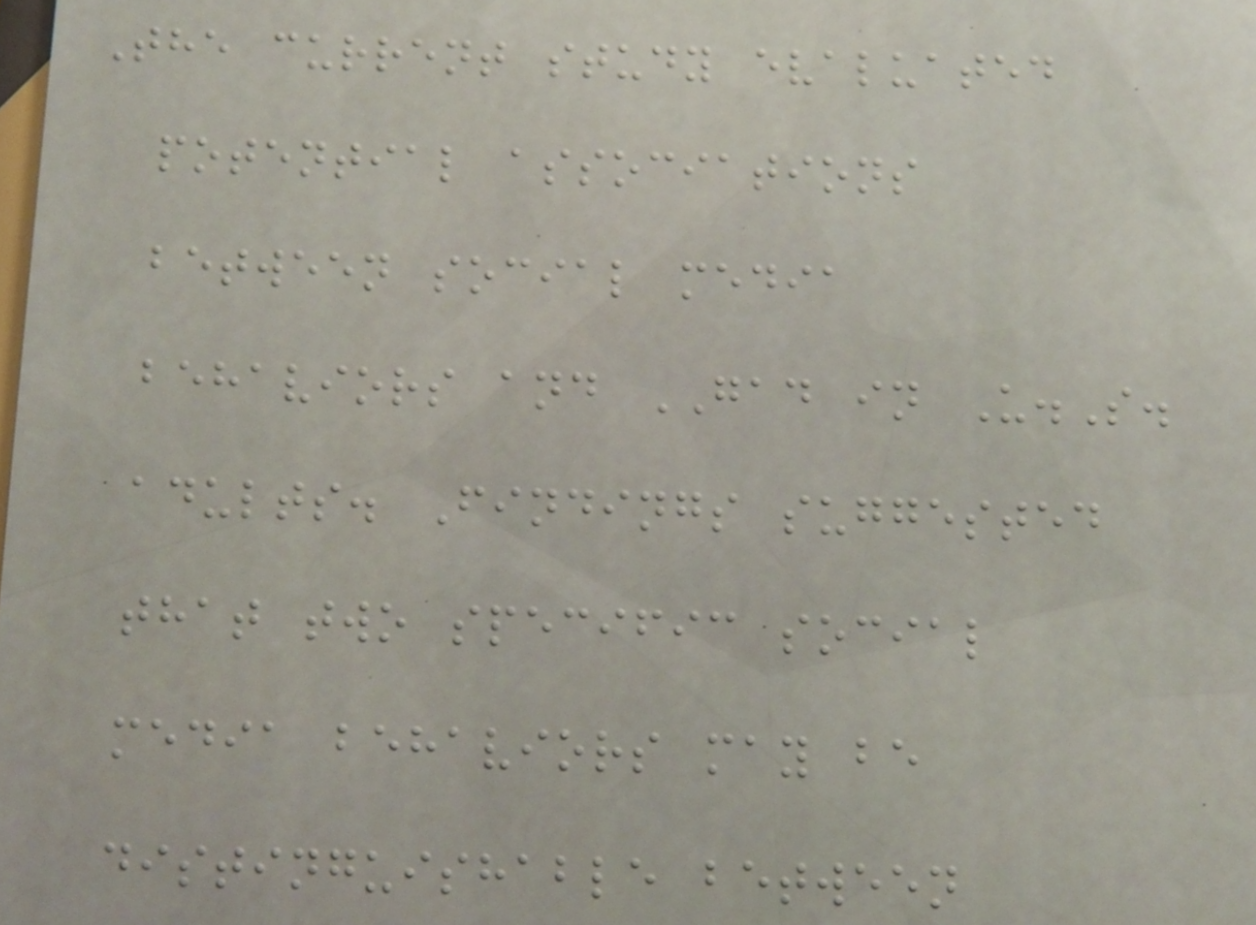The current study evaluated
potential associations
between social media
behaviors and GAD in U.S.
adults. Findings suggested
that two specific social
media behaviors may be
distinguishable between
